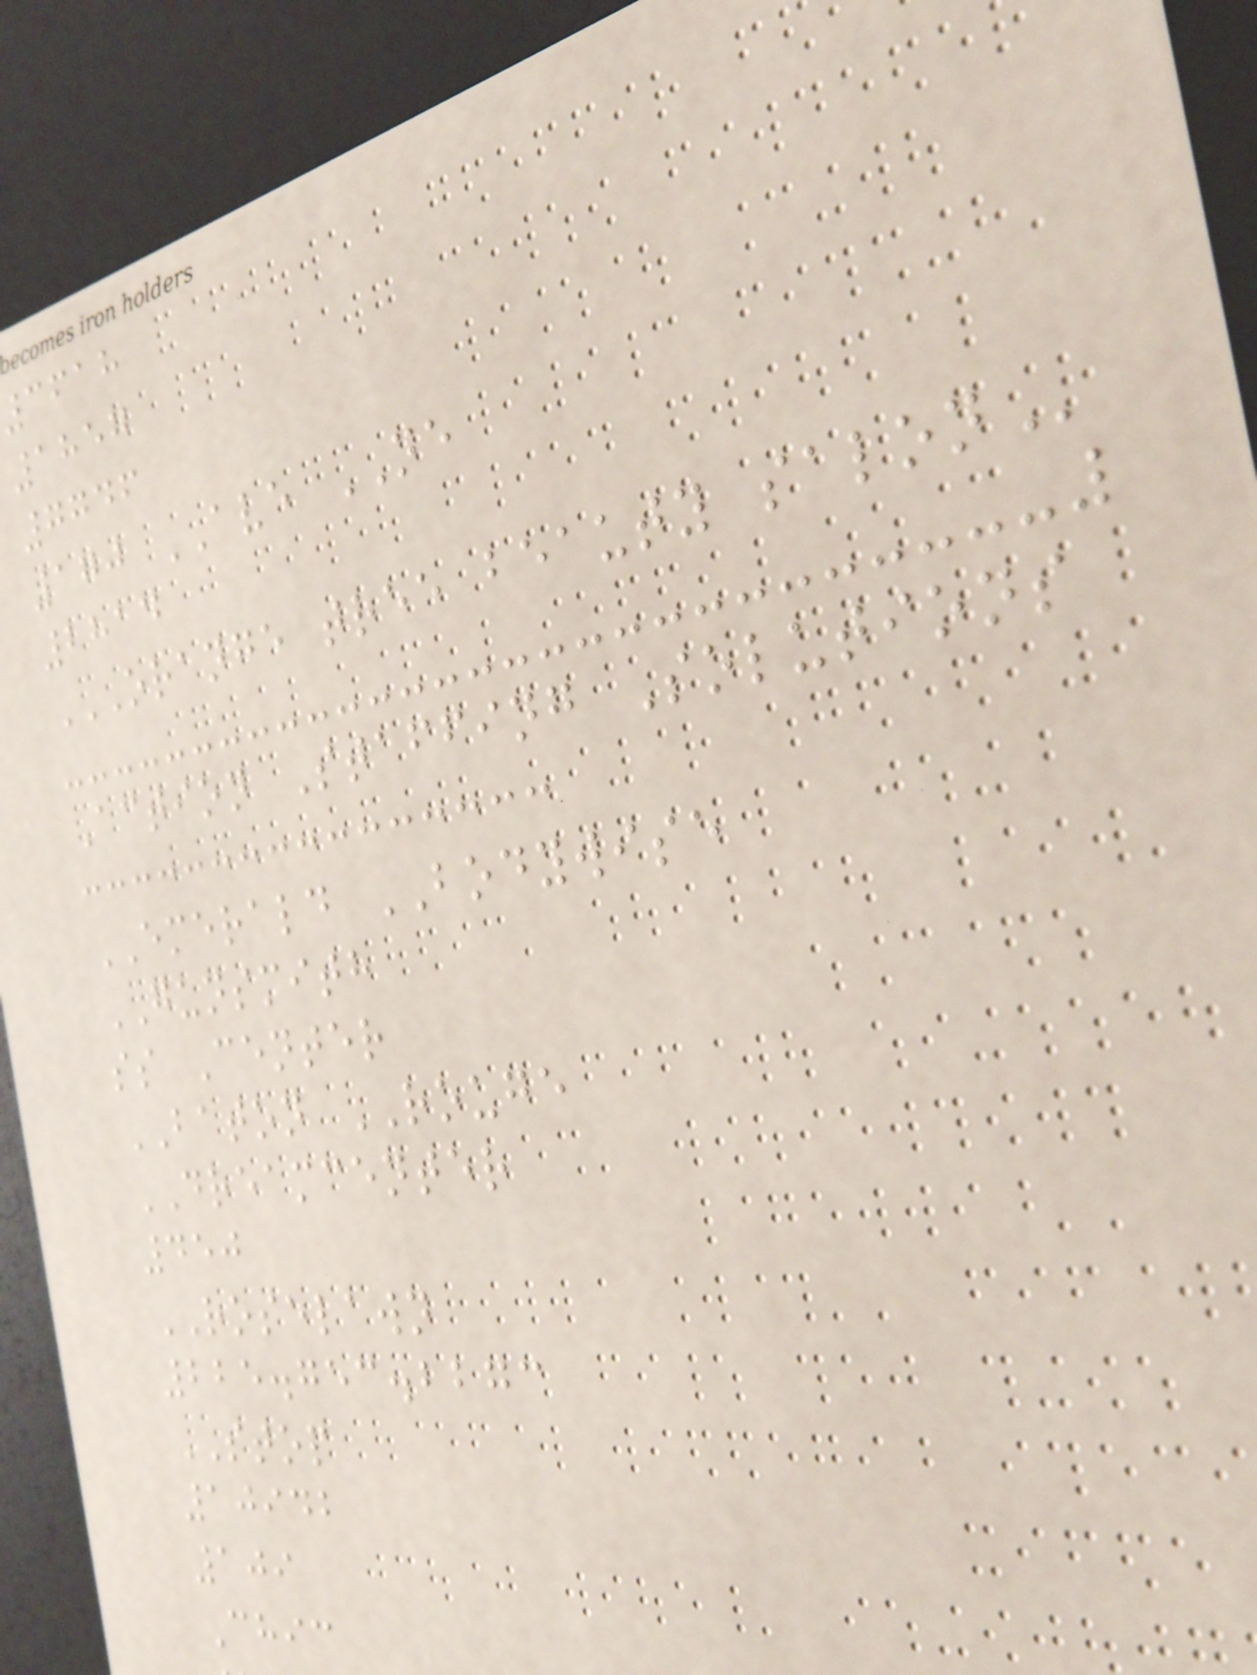3618
1857
7746
170 AVE NE
2814
ORANGE TREE BEAUTY SALON
Action Staffing Solutions
EMERALD BODYWISE
GUNSMITH
ss Center
BATON ROUGE
DREAMCENTER
450
ROSELAWN
225.753.2273
STOP
10942
109
Chic
